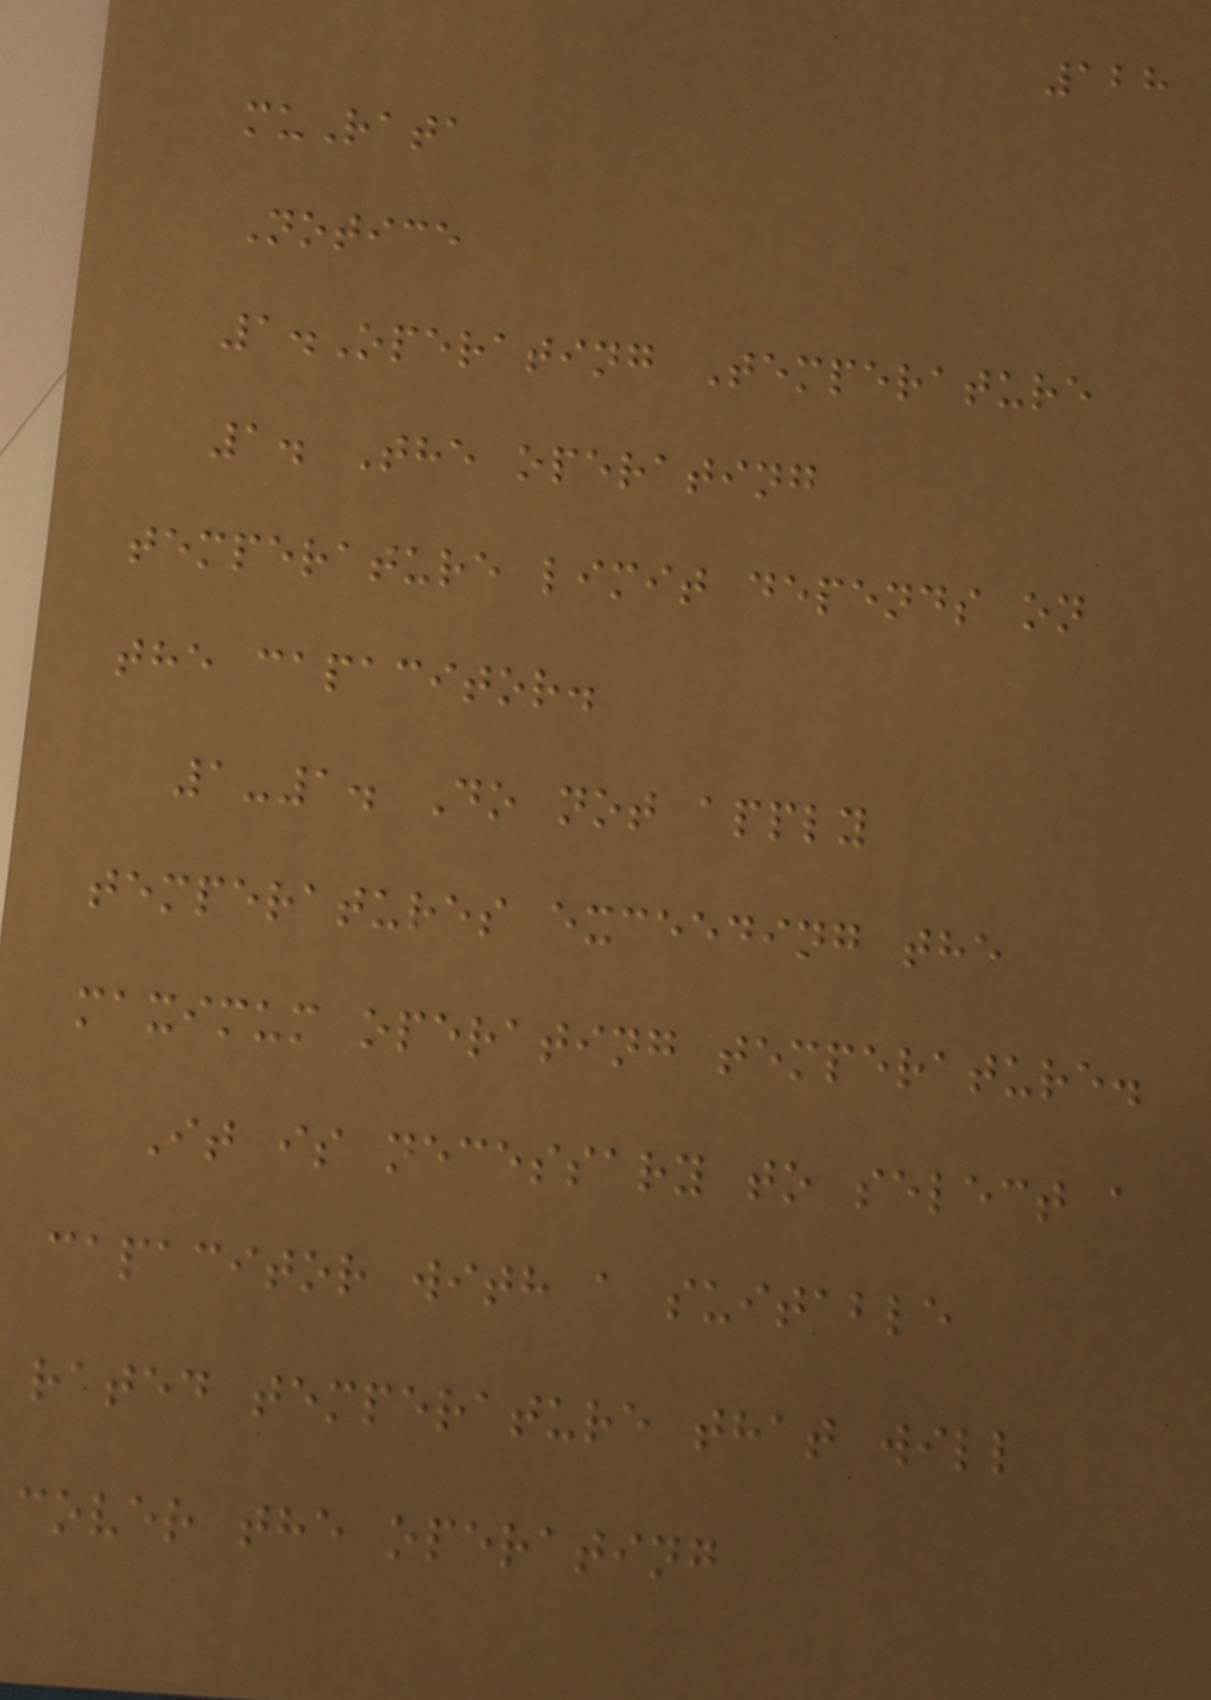128
muRata
Notice
1.Operating Temperature
1. The operating
temperature limit depends on
the capacitor.
1-1. Do not apply
temperatures exceeding the
maximum operating temperature.
It is necessary to select a
capacitor with a suitable
rated temperature that will
cover the operating
